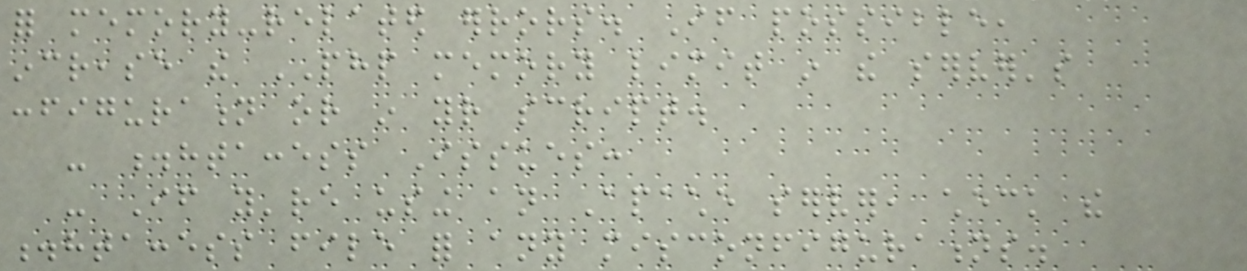for memory-related errors. If possible,
increase the PHP memory limit in the server's
configuration or in your script.
- .htaccess Issues:
- If you're using an Apache server, check the
.htaccess file for any misconfigurations.
